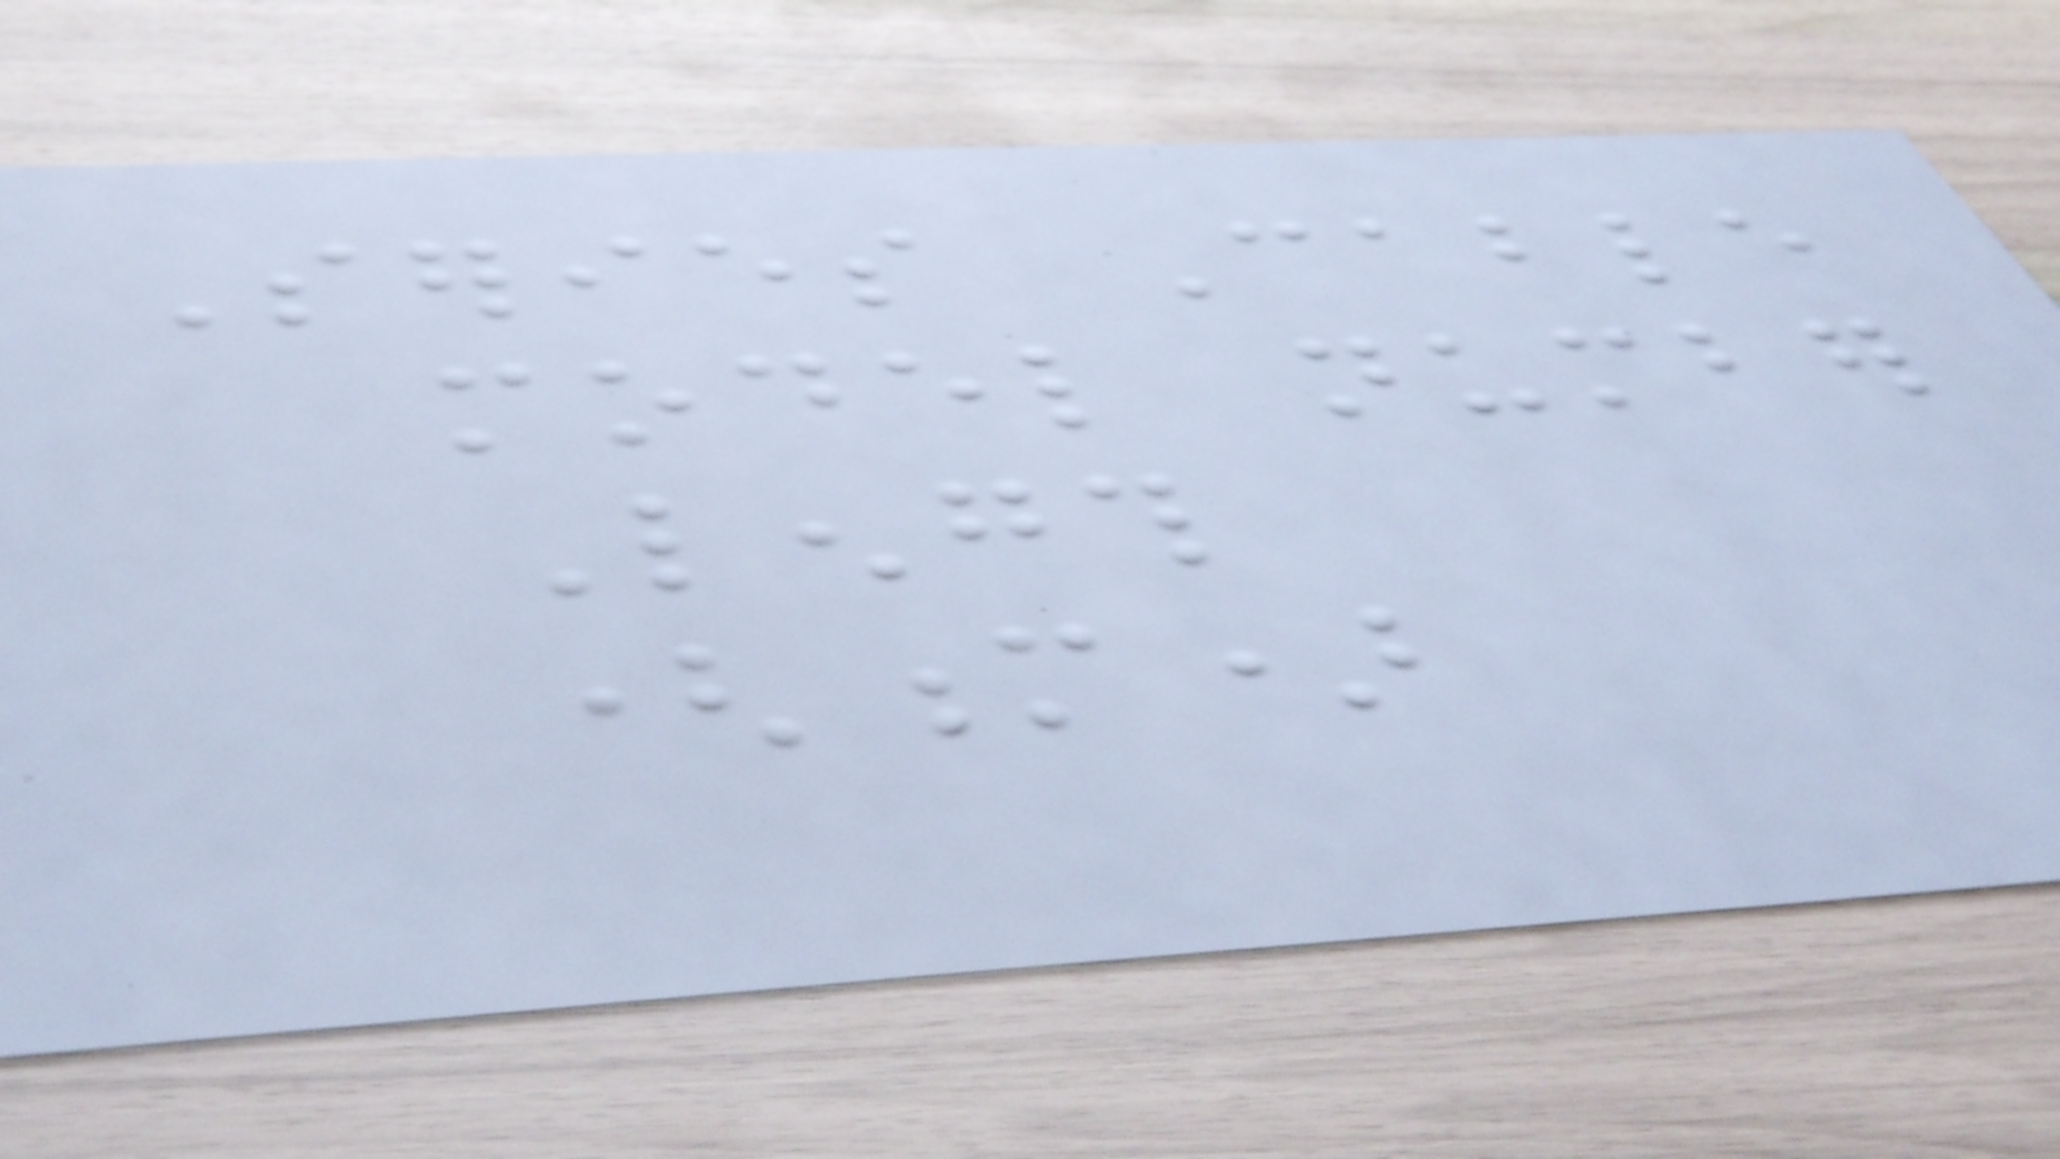Series Cable
model number
Length
(m)
